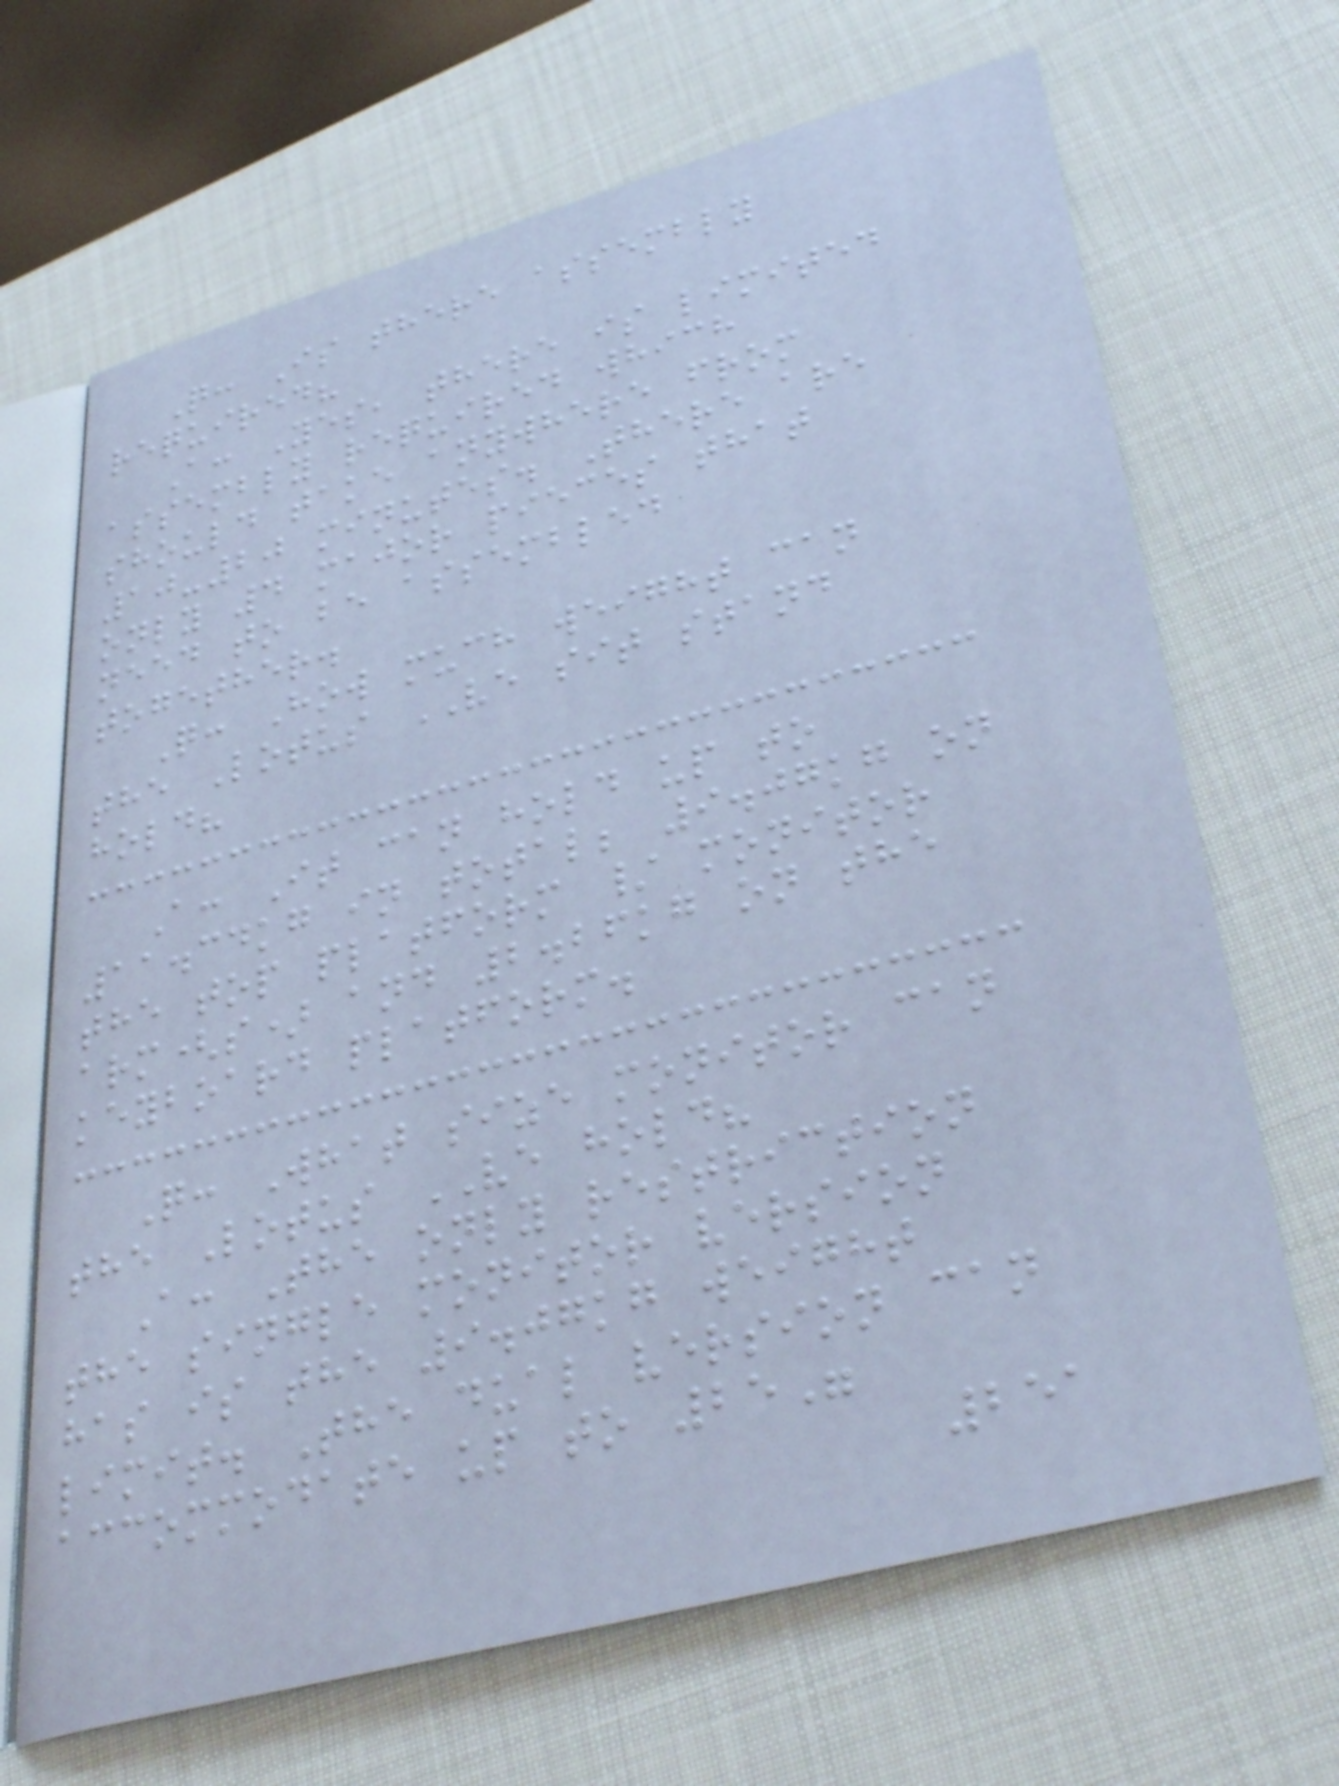Q: Is there assembly
required?
A: Yes, there is limited
assembly required which
should take anywhere from
10-20 minutes. There are
only 4 major pieces that
need to be assembled
together.
Q: How much weight can
the Lotus VE sit stand
hold?
A: It can hold up to
11.34kg in total; 9.07kg on
the top platform / monitor
arm(s) and 2.26kg on the
keyboard platform.
Q: What size monitor can
the Lotus VE hold?
A: The only restriction
the single monitor version
has is the 9.07kg weight
limit. The dual version can
accommodate up to 25"
251
